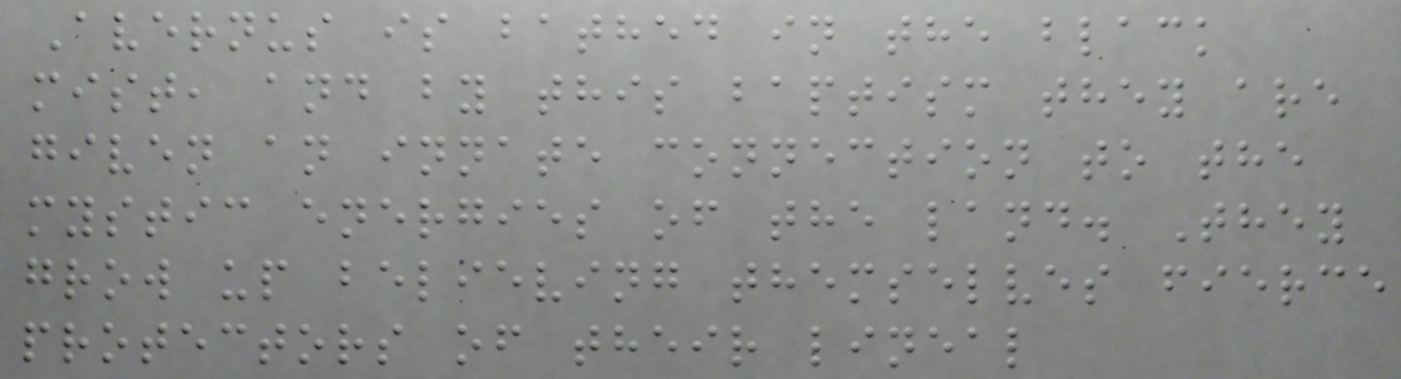Avernus is bathed in the black
mist, and by this baptism they are
given an innate connection to the
mystic energies of the land. They
grow up believing themselves fierce
protectors of their lineal
